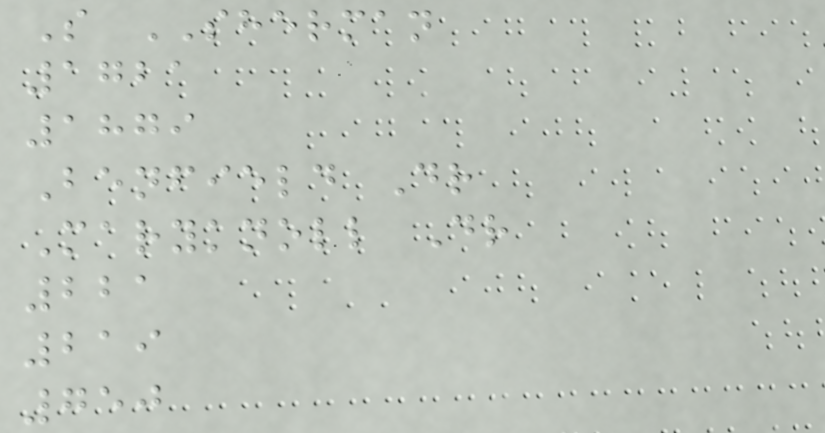S SHERMAN
1721
1879
Benfield Dr
Maryknoll Dr
221
219
750
